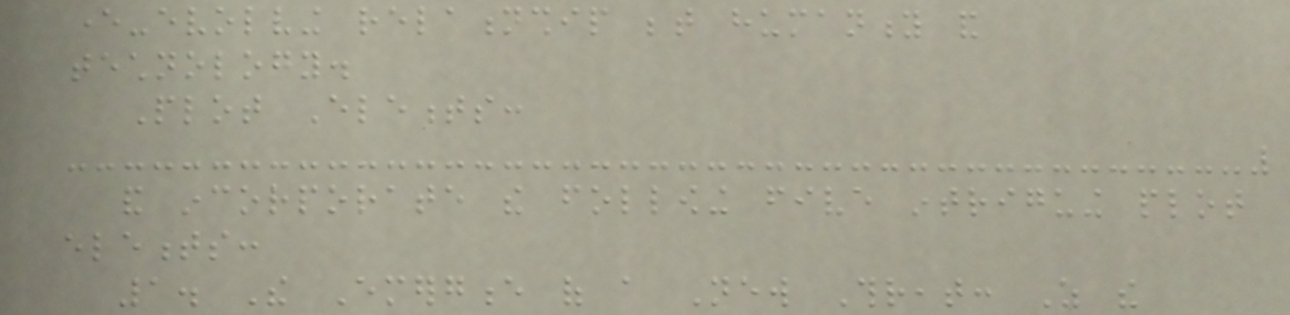ever-evolving relationship between humanity and
technology.
Plot Elements:
and incorporate the following five intriguing plot
elements:
1. The Emergence of a New Threat: As the
